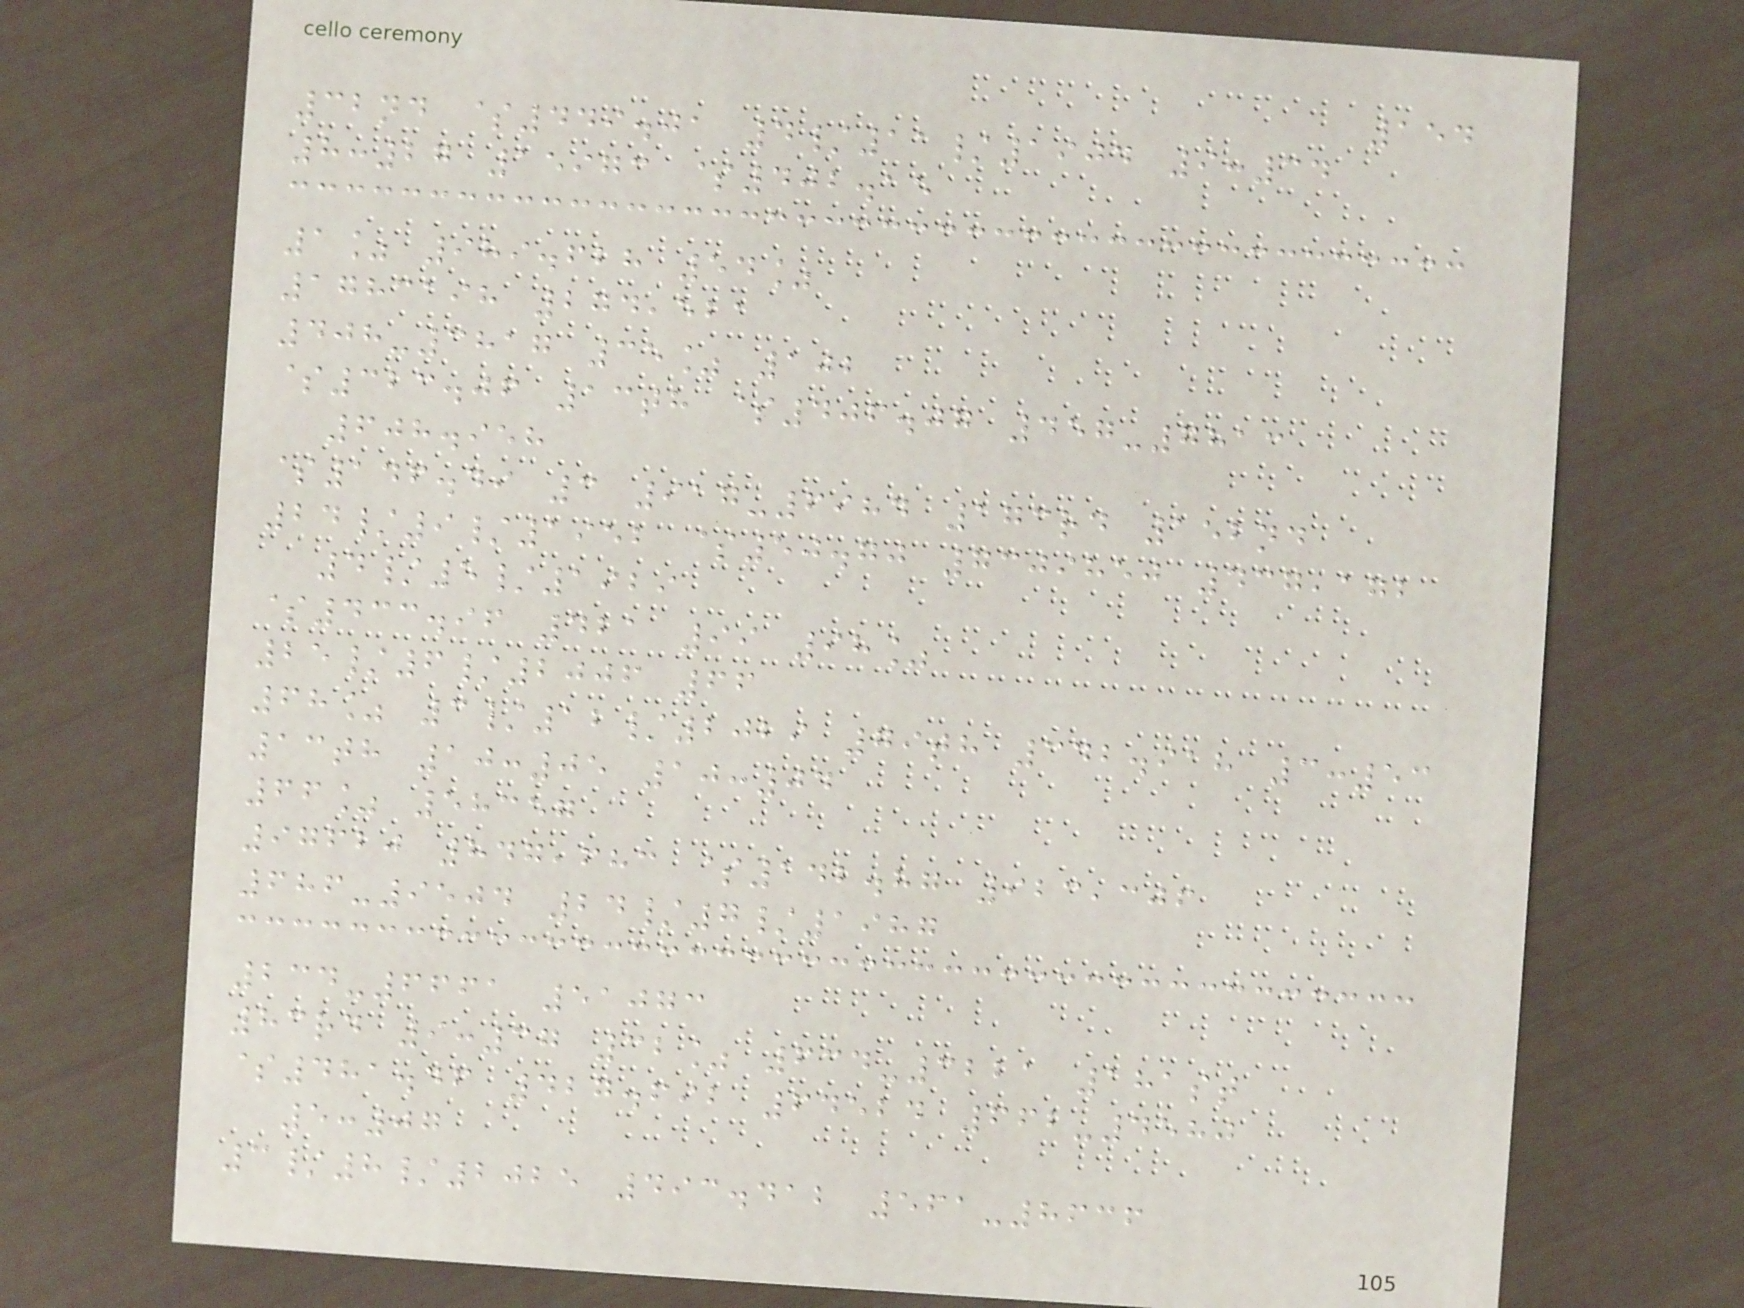154
32nd $449.01 4/11/1904 9:34
8:27 15973 $402.15
1% 989.628 54%
1783198 274,521
408-3817 35% 102
$323.06 13th $406.07 457-7813
608.958
$146.49 3 917-6984 173rd 152nd
24/9/1952 $50.70 7309850 437,172
4/5/1929
$433.96 421 99 98%
25/6/2006 66
68% 3/12/2029 79th 342.918 3:53
13th 10:05 10:04
66% 58357
97620 847,683 $142.87 923,306
686-9504 24/7/1987
234-6661 51073
83rd 9:37 32% 634-3221 181st
$481.46 427.692 64524 662-4580
5:07
3/8/2025 493.412 561-8636
